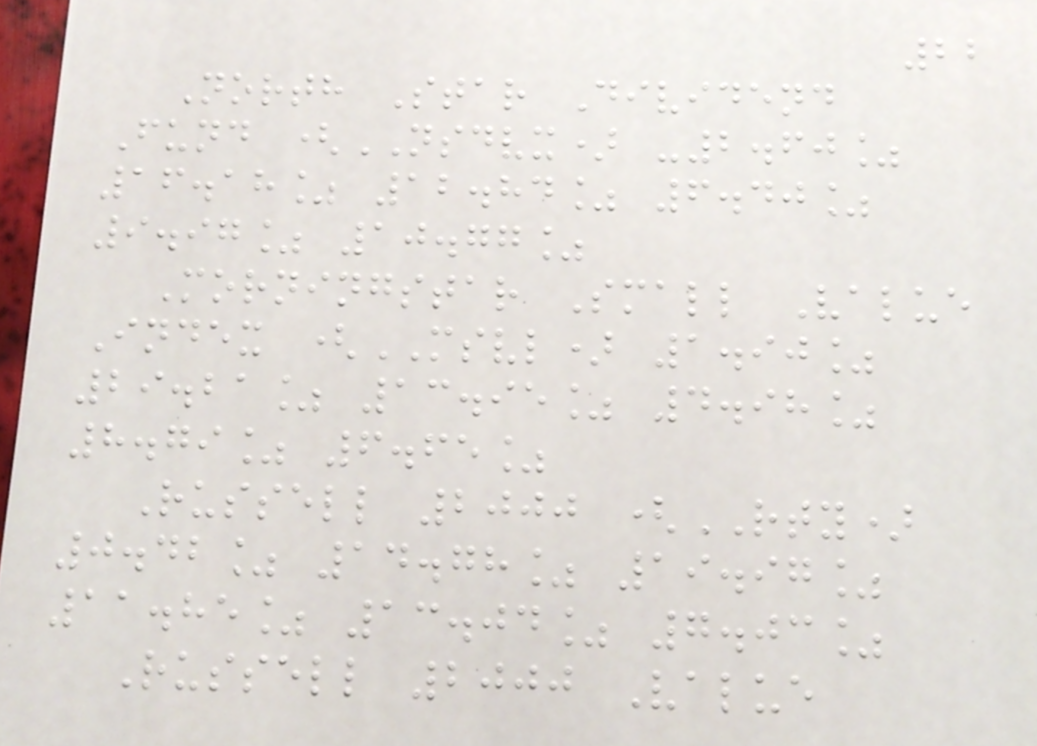22
North Star Dividend
Fund (NSDVX) -2.60%
16.18% 12.84% 6.40%
9.97% 10.77%
Morningstar Small Value
Index (MSVL) 1.90%
29.21% 13.95% 4.98%
8.79% 6.65%
Russell 2000 (RTY)
0.42% 14.78% 19.97%
11.85% 13.04% 7.03%
Russell 2000 Value
